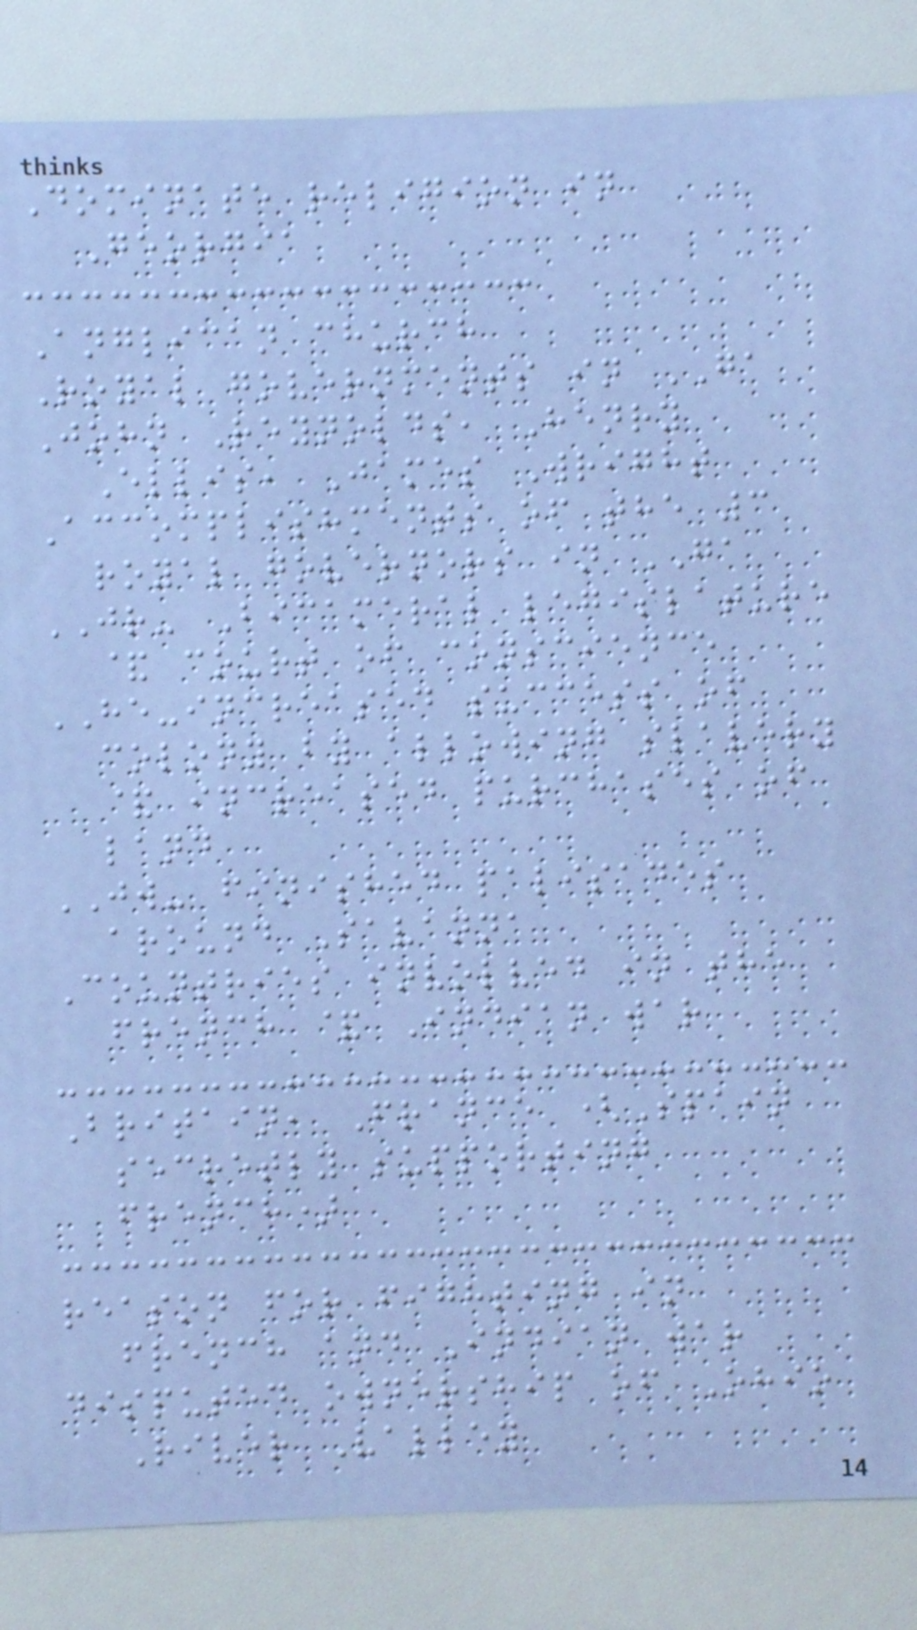Dominate religion in
Georgia
Anglican church
Royal governments in GA
John Reynolds, Henry
Ellis, James Wright
Accomplishments of the 3
royal governors in GA
JR- Bicameral legislature
& court of conscience
HE-increased success of
colony by allowing slavery
& increased purchases of
land
JW- finished palisades
around Savanna
Countries involved in the
french & Indian war
Britain, France (Spain
secretly supporting
french)
reason for fighting in
french and Indian war
disputed ownership of Ohio
River Valley
